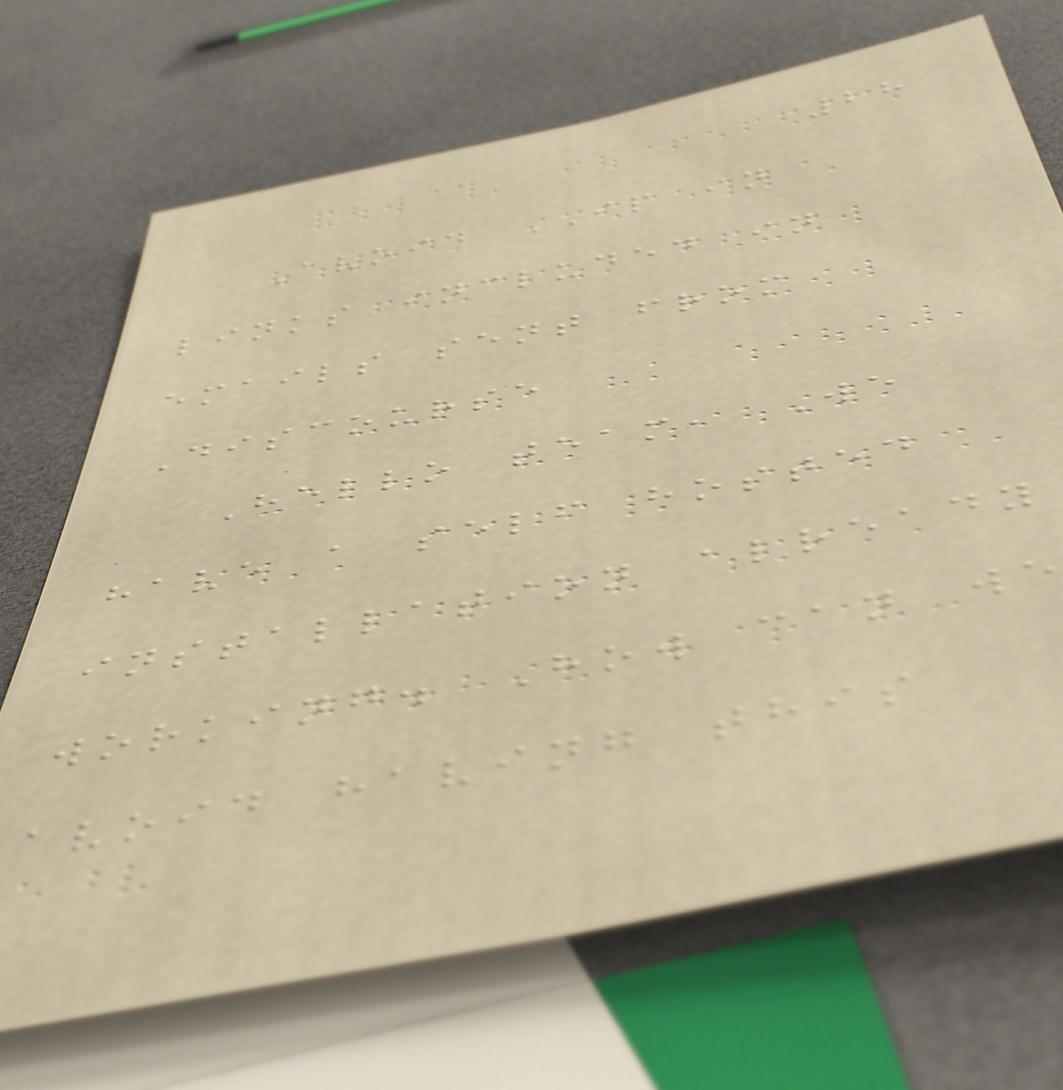28
Avoid IP in
links included in
emails sent from
Discourse
Hello team, We
have a self hosted
installation already
working. How can we
avoid having this
